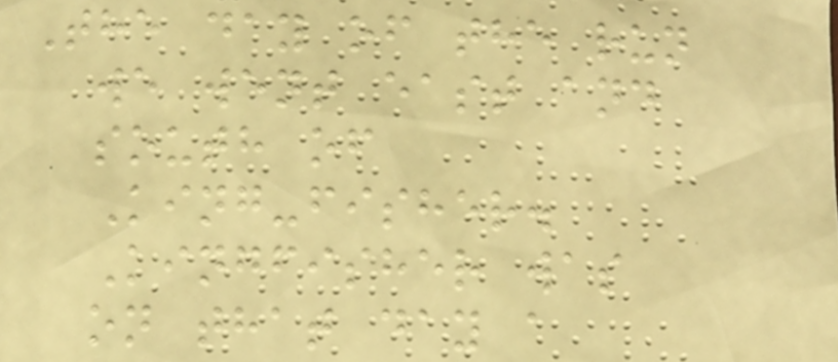The day of the run
we went east and
south of
King-fisher.
Kingfisher was
on that day a
